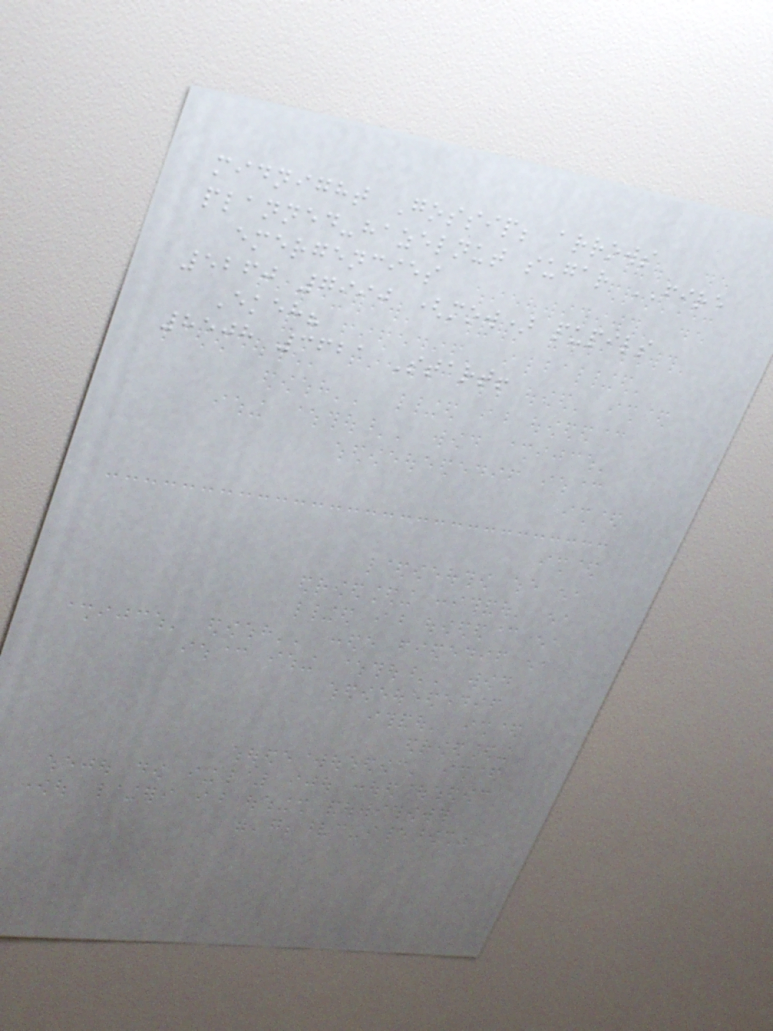midnight Gossip; arrows
planned-hazelnut sugar FIRE
emergencies
5260 7990 (mow) pupils
Ekeh?
8508 3621 Start!
